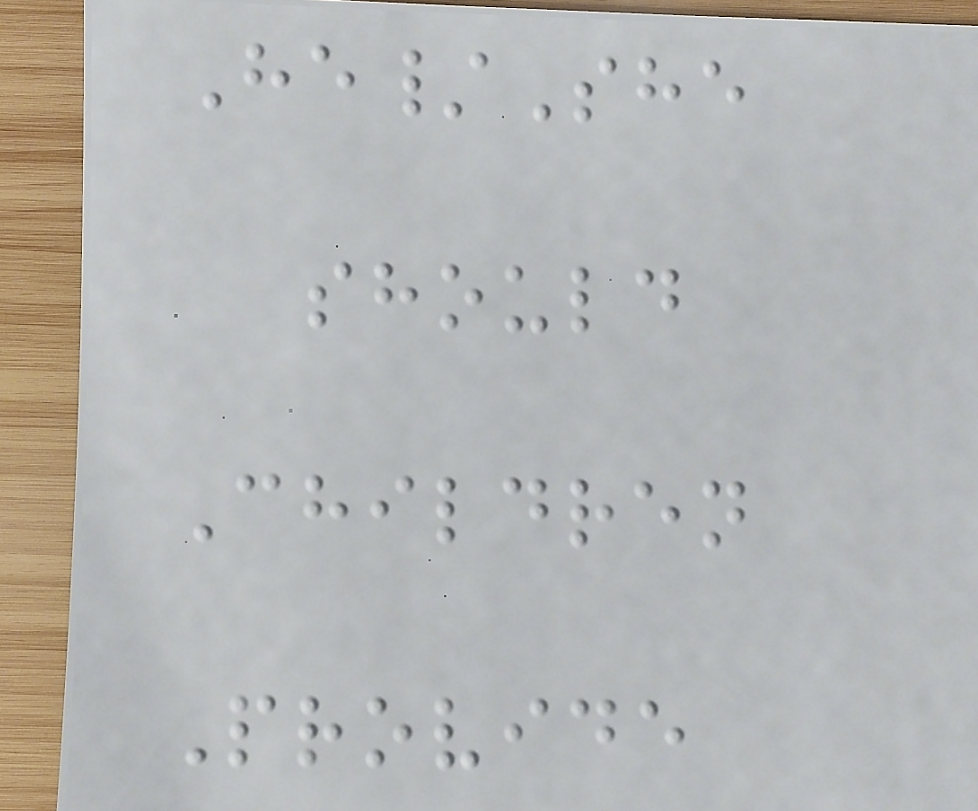He/She
should
Children
Provide
